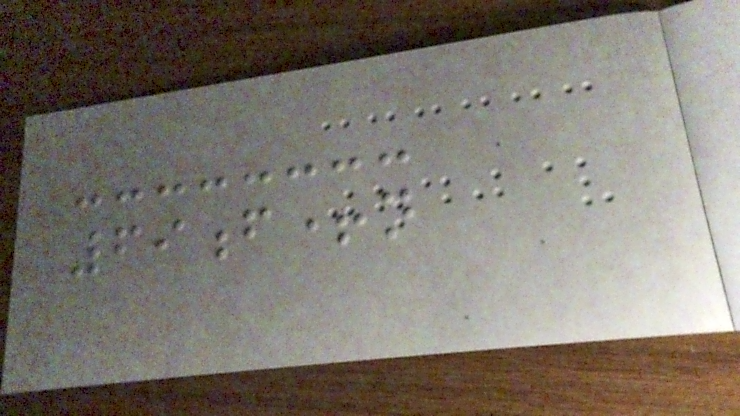69f+n
